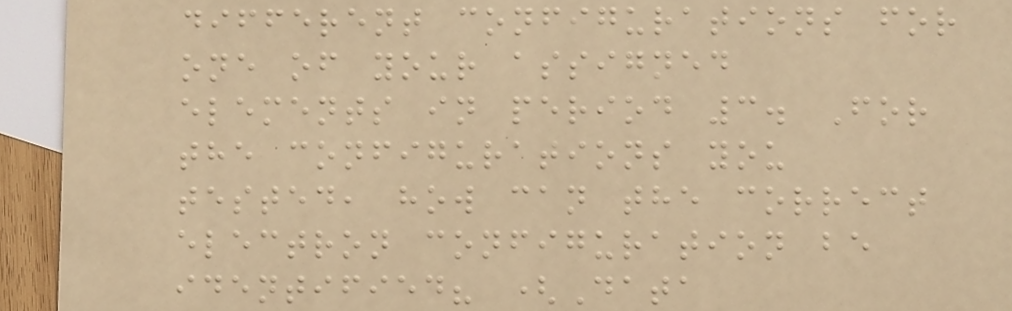different configurations for
one of your assigned
elements in period 3. For
the configurations you
tested, how can the correct
electron configuration be
identified? (Data
